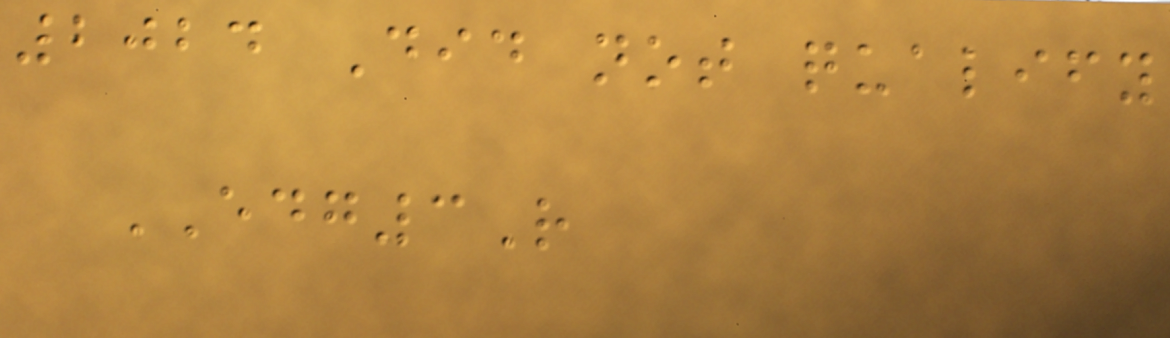2024 Did not qualify
EDG3R
